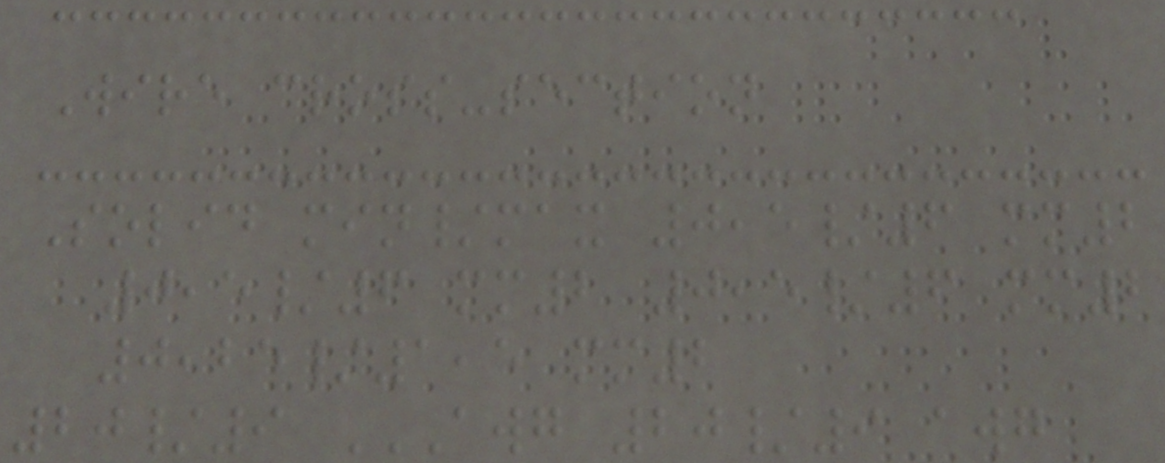Wire cross-section
Solid min/max 0,5/6 mm2
0,5/6 mm2 0,5/6 mm2
0,25/1,5 mm2
20/9 AWG 20/9 AWG
